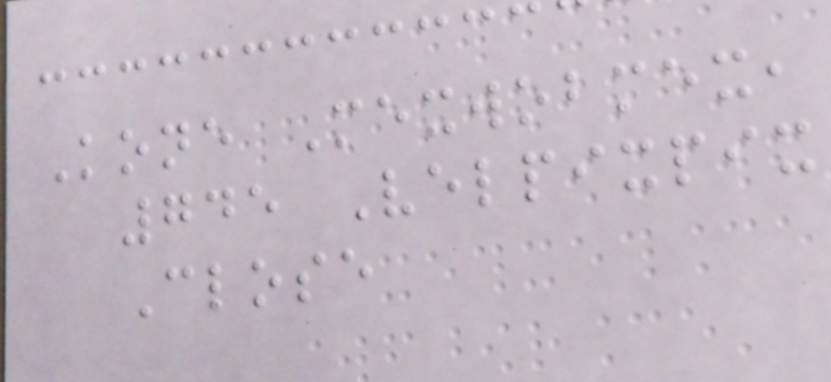Kone Mexwobmex,
745 Velpixpix
Close
